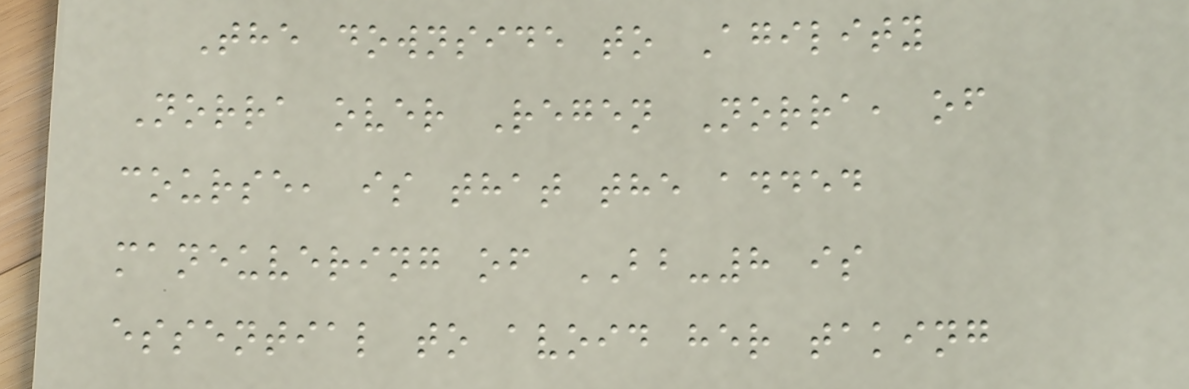The downside to Agility
Norra over Regen Norra, of
course, is that the added
maneuvering of BB-8 is
essential to avoid her taking
